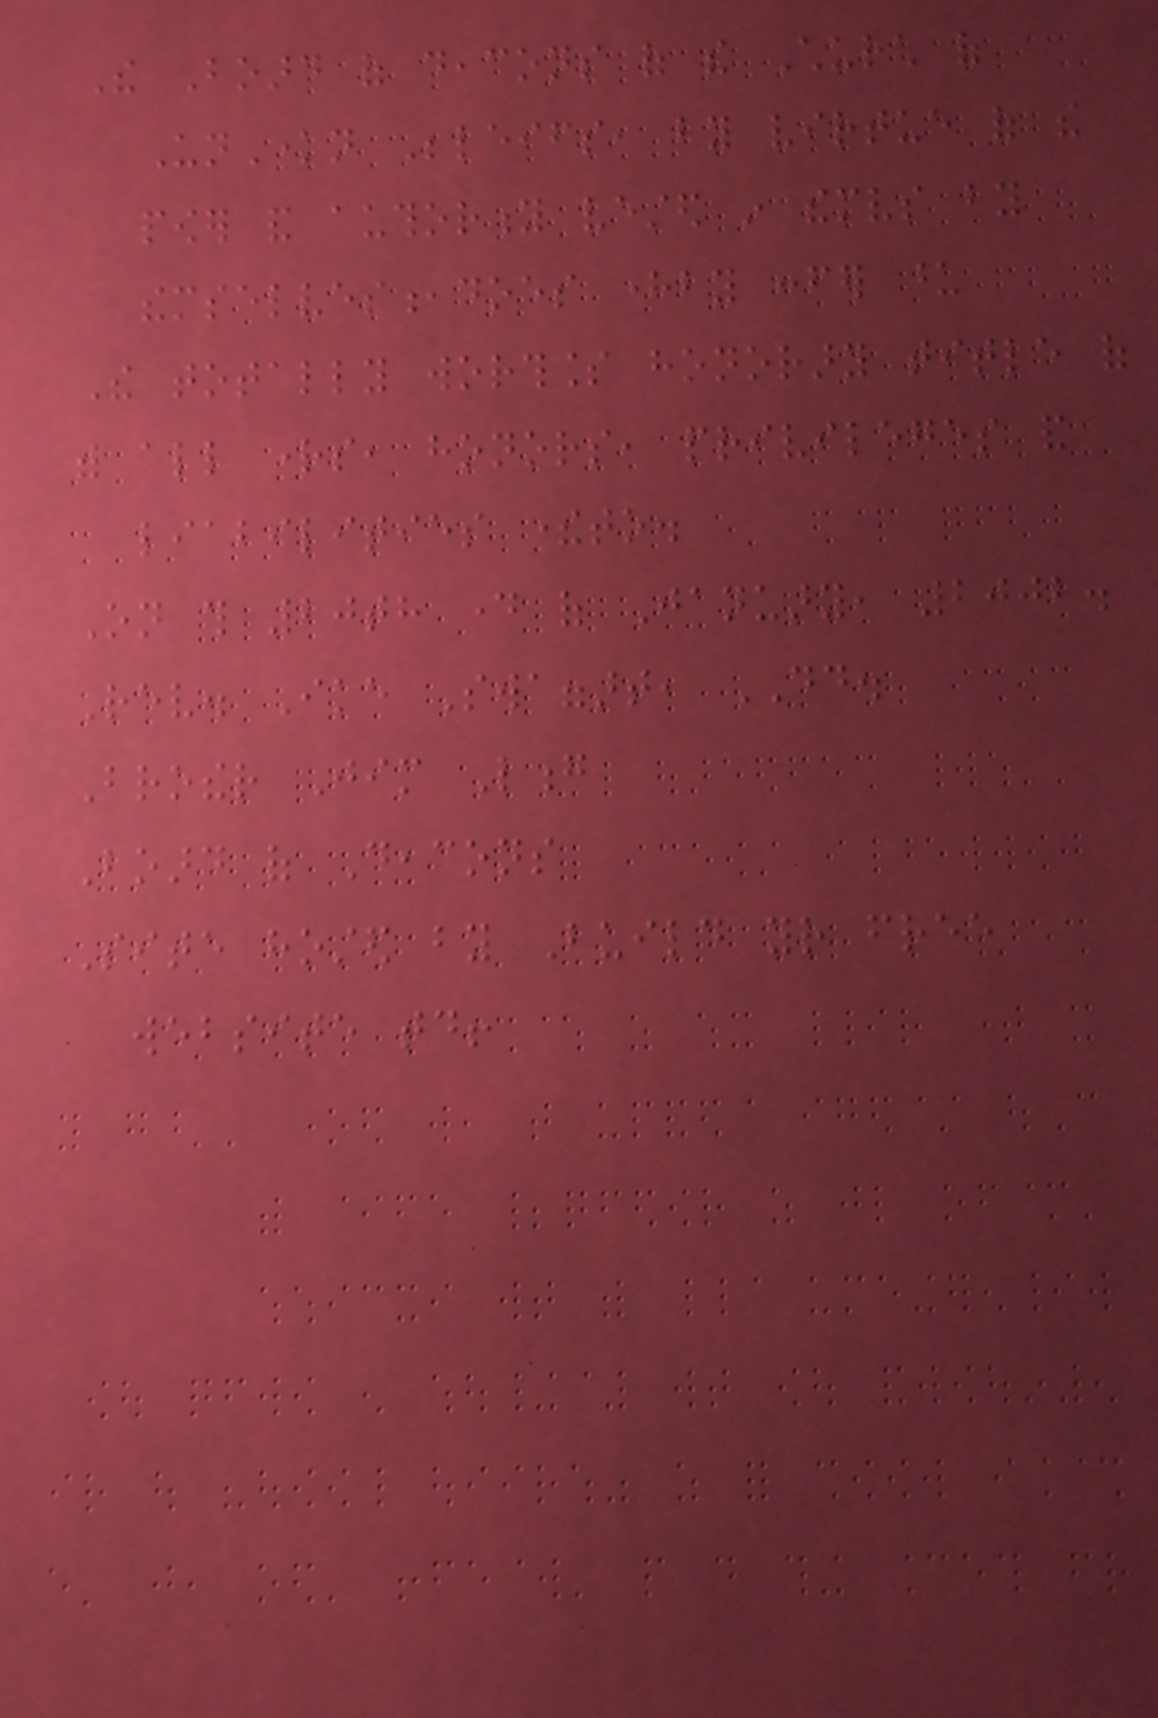The Board of deacons of the Church of
UnKnown Beleifs, by virtue of the
power and authority vested in themselves by
themselves,does hereby confer upon
The totally worthless honorary title of
with all rights, honors, privileges and
liabilities thereto.
On this 20th day of January, 2002.
Rev. Ike Swaggart, DD.
Brother Jim Long
Board of Deacons
Site hosted by Build your free
website today!
